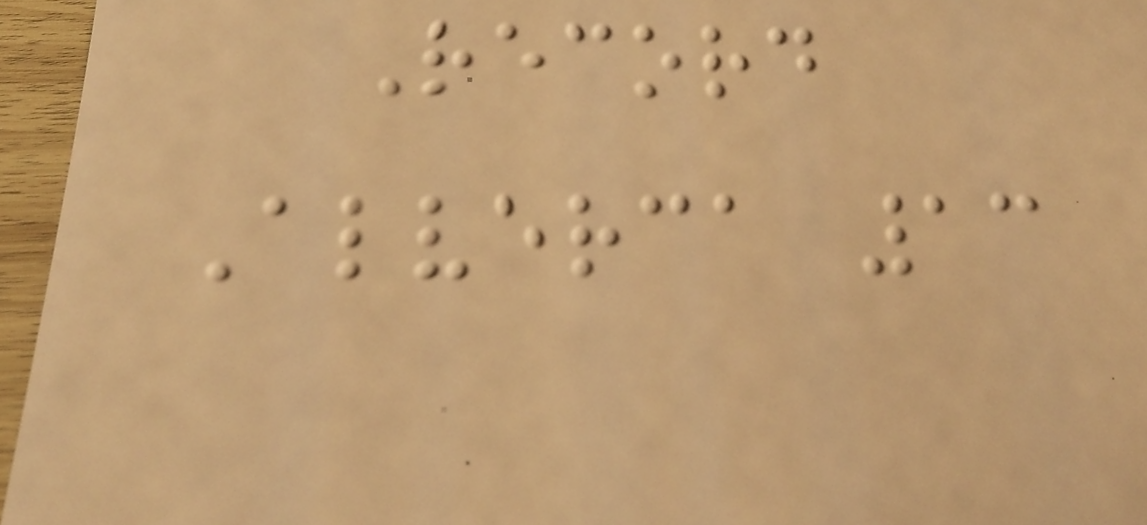Record
Alverca 13
